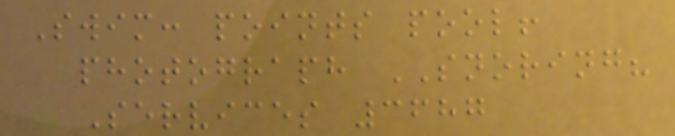Swim: points pool!
photograph SNORING?
Services 3687
